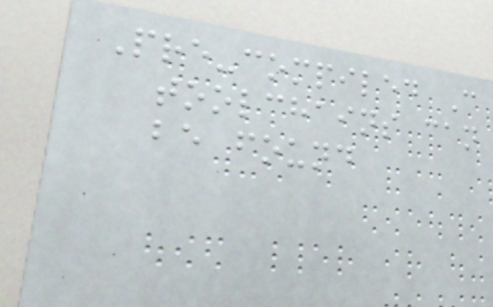Pre-compiled C
toolchains can
be found
